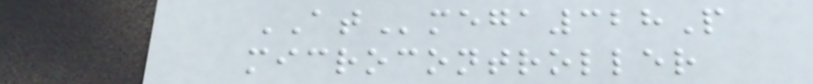ATmega328P
microcontroller
